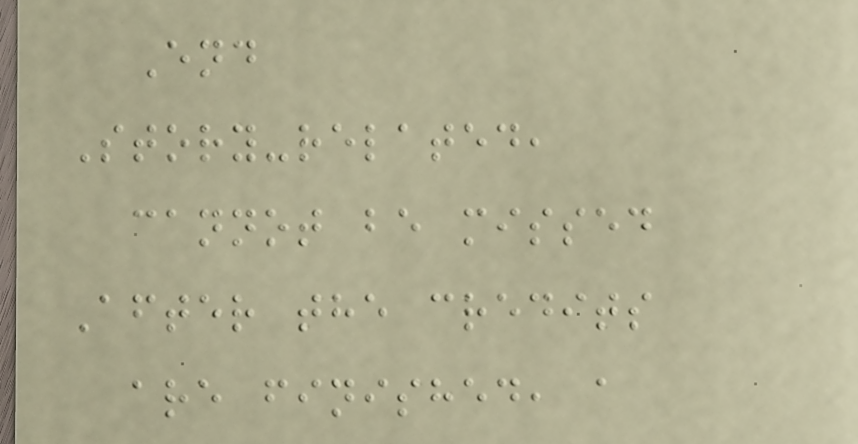End
Story-related,
cannot be missed
After the credits
are finished, a
